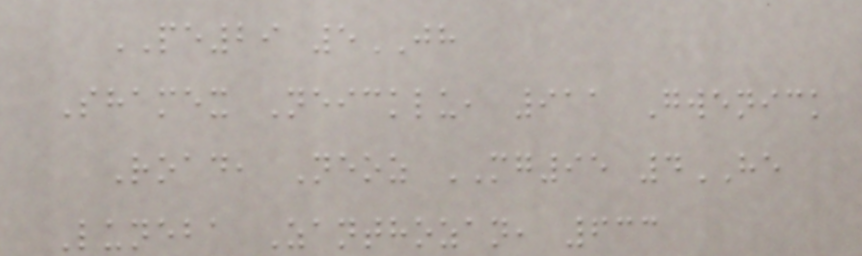PE29 5JH
Shamex Neicklu, 911 Gwenick
Road, Neoz MG95 4HE
Luneba Zanthozan, 633
